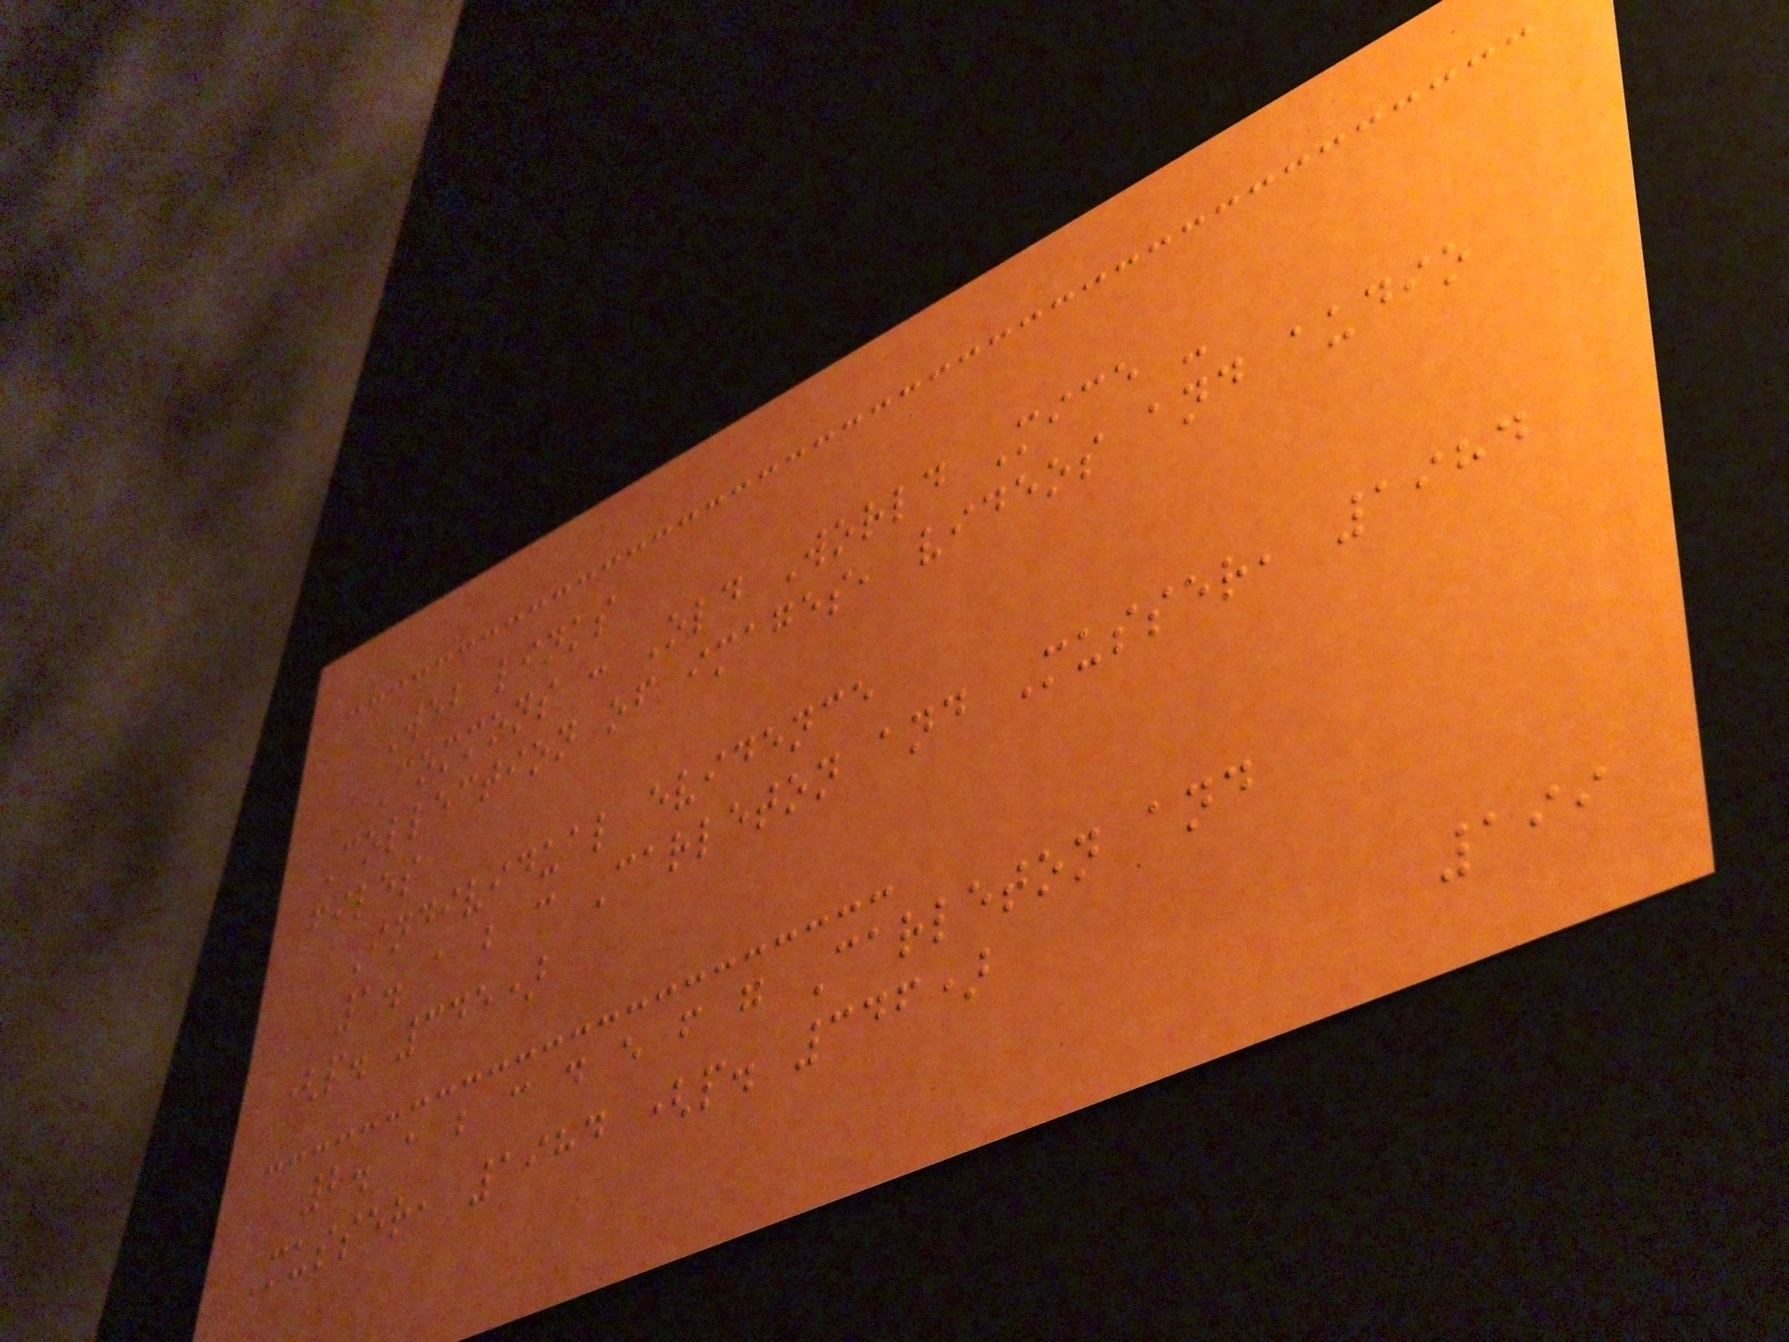Web links
Commons : Old World Mice -
Collection of images, videos and audio
files
Individual evidence
1. a b c Carleton and Musser, 1984
(p. 345)
2. a b c d e f g Carleton and
Musser, 1984 (p. 346)
199
